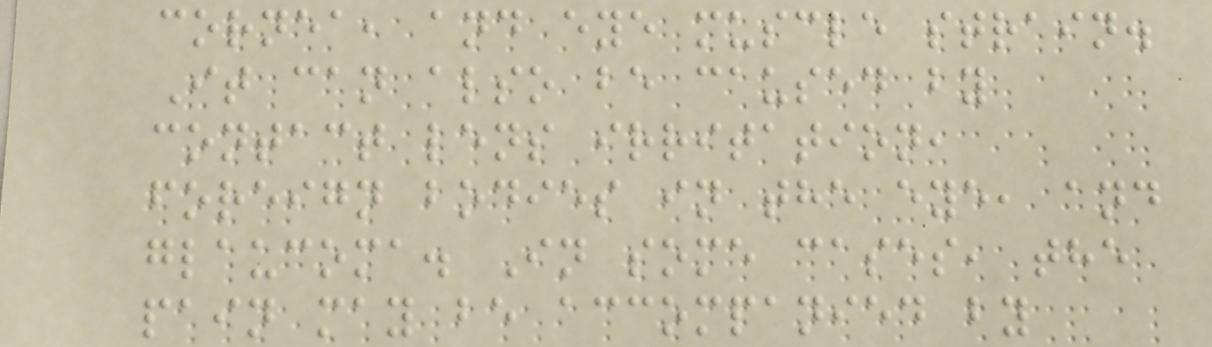cornea, and eye muscle strain.
It can also be caused by
contact lens irritation,
foreign bodies in the eye, and
glaucoma. In some cases, the
pain may be accompanied by
